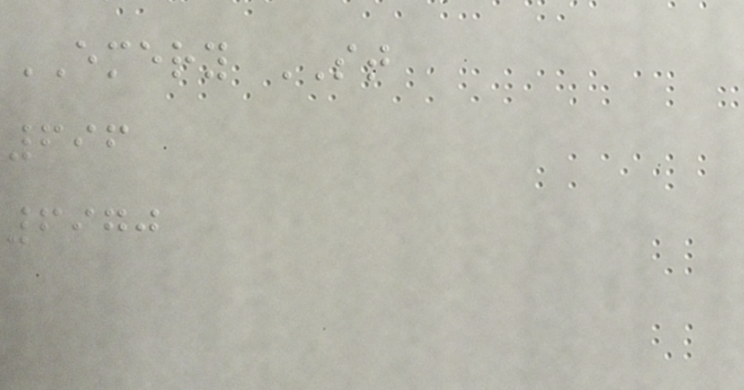EMERY ST
696
6970
